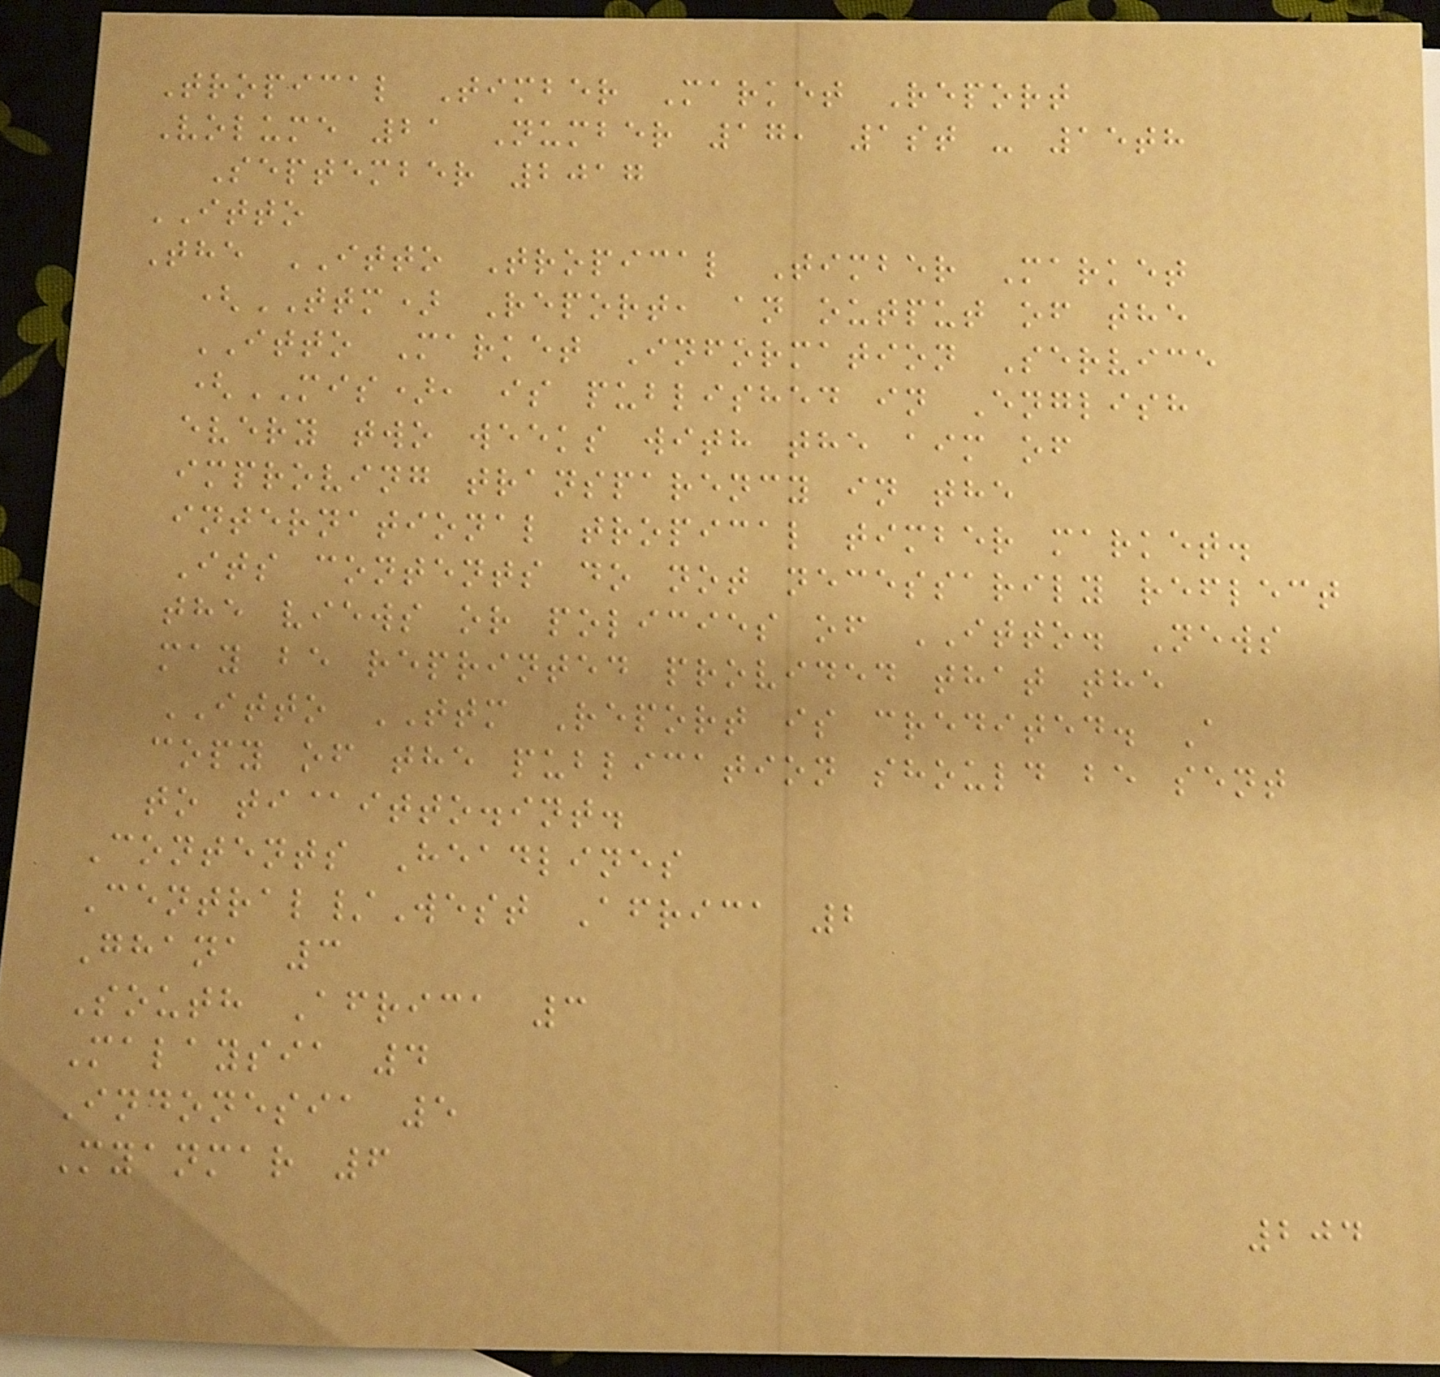Tropical Timber Market Report
Volume 21 Number 17, 1st - 15th
September 2017
ITTO
The ITTO Tropical Timber Market
(TTM) Report, an output of the
ITTO Market Information Service
(MIS), is published in English
every two weeks with the aim of
improving transparency in the
international tropical timber market.
Its contents do not necessarily reflect
the views or policies of ITTO. News
may be reprinted provided that the
ITTO TTM Report is credited. A
copy of the publication should be sent
to ti@itto.int.
Contents Headlines
Central/West Africa 2
Ghana 3
South Africa 3
Malaysia 4
Indonesia 5
Myanmar 6
204
